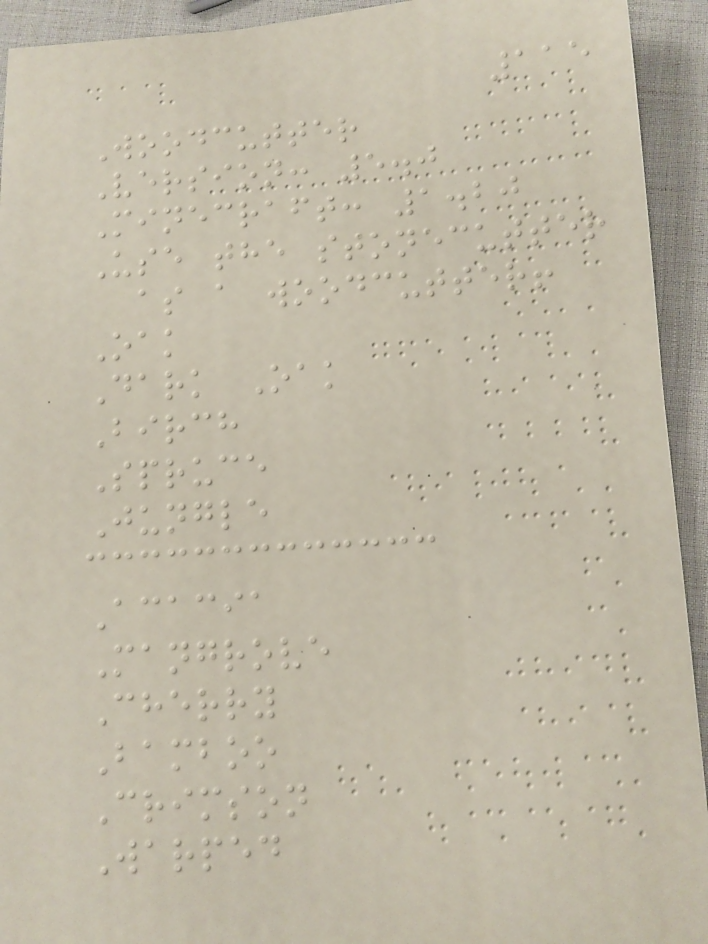115
Woodcutter
Version: 5.0
Minecraft: 1.20
Use the stonecutter
as a woodcutter!
Oak
Dark Oak
Birch
Spruce
Jungle
Acacia
Mangrove
Cherry
Bamboo
Crimson
Warped
